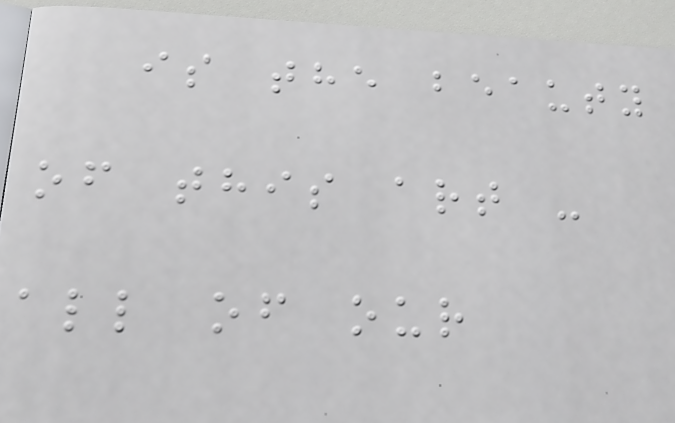is the beauty
of this art -
all of our
